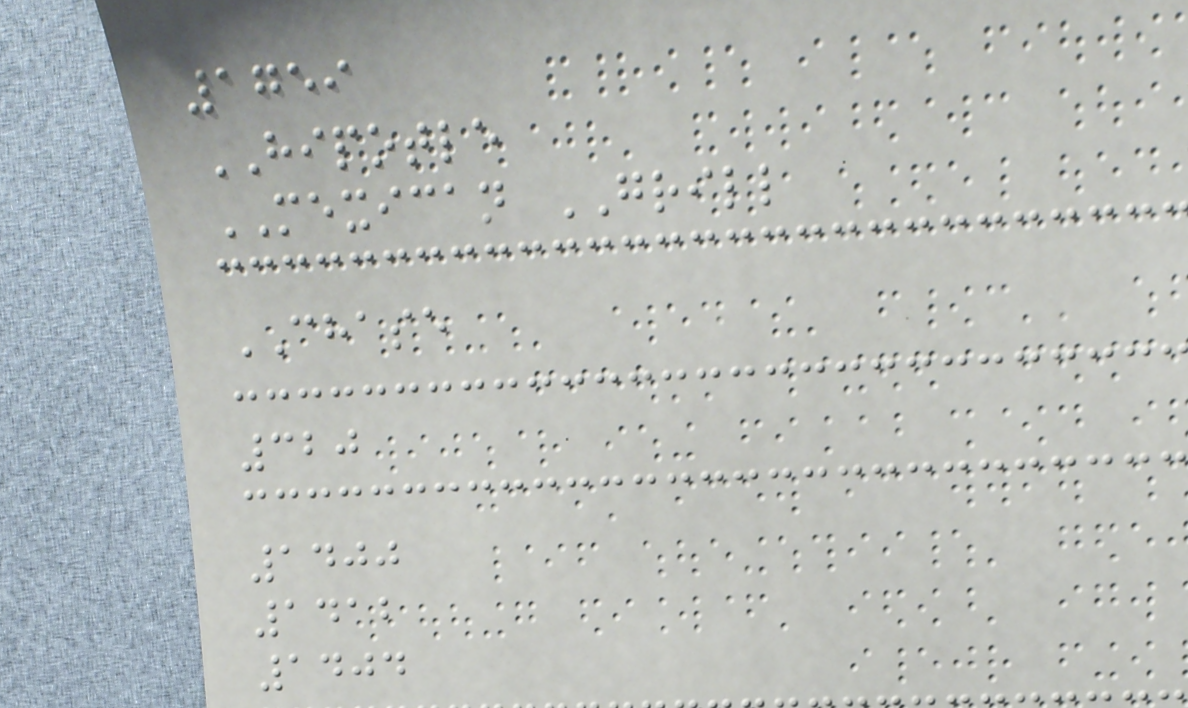1759
HIPOTLE
MEXICAN GRILL
CHASE
320
1400
1412
1404
